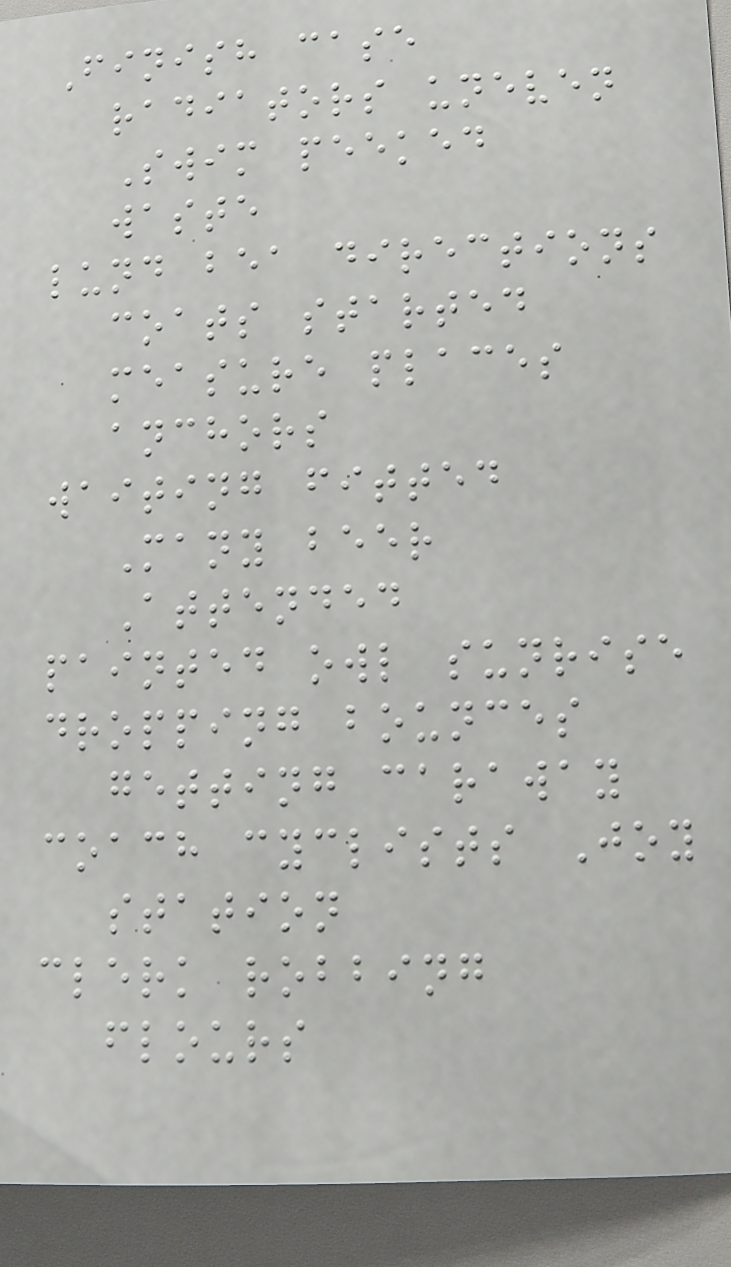Finish case
radiators uneven
Swim peeked
waste
lund bea directions
coats started
measure places
anchors
waiting fitted
Many beer
Attended
painted owl sunrise
dropping bounces
getting caraway
coach cyclists Joy
station
clerk robbing
flours
